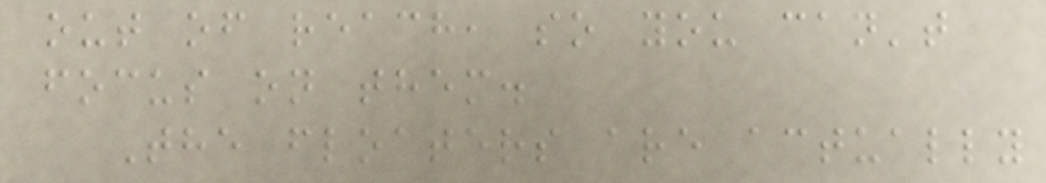out of reach, so you can't
focus on them.
The floaters are actually
